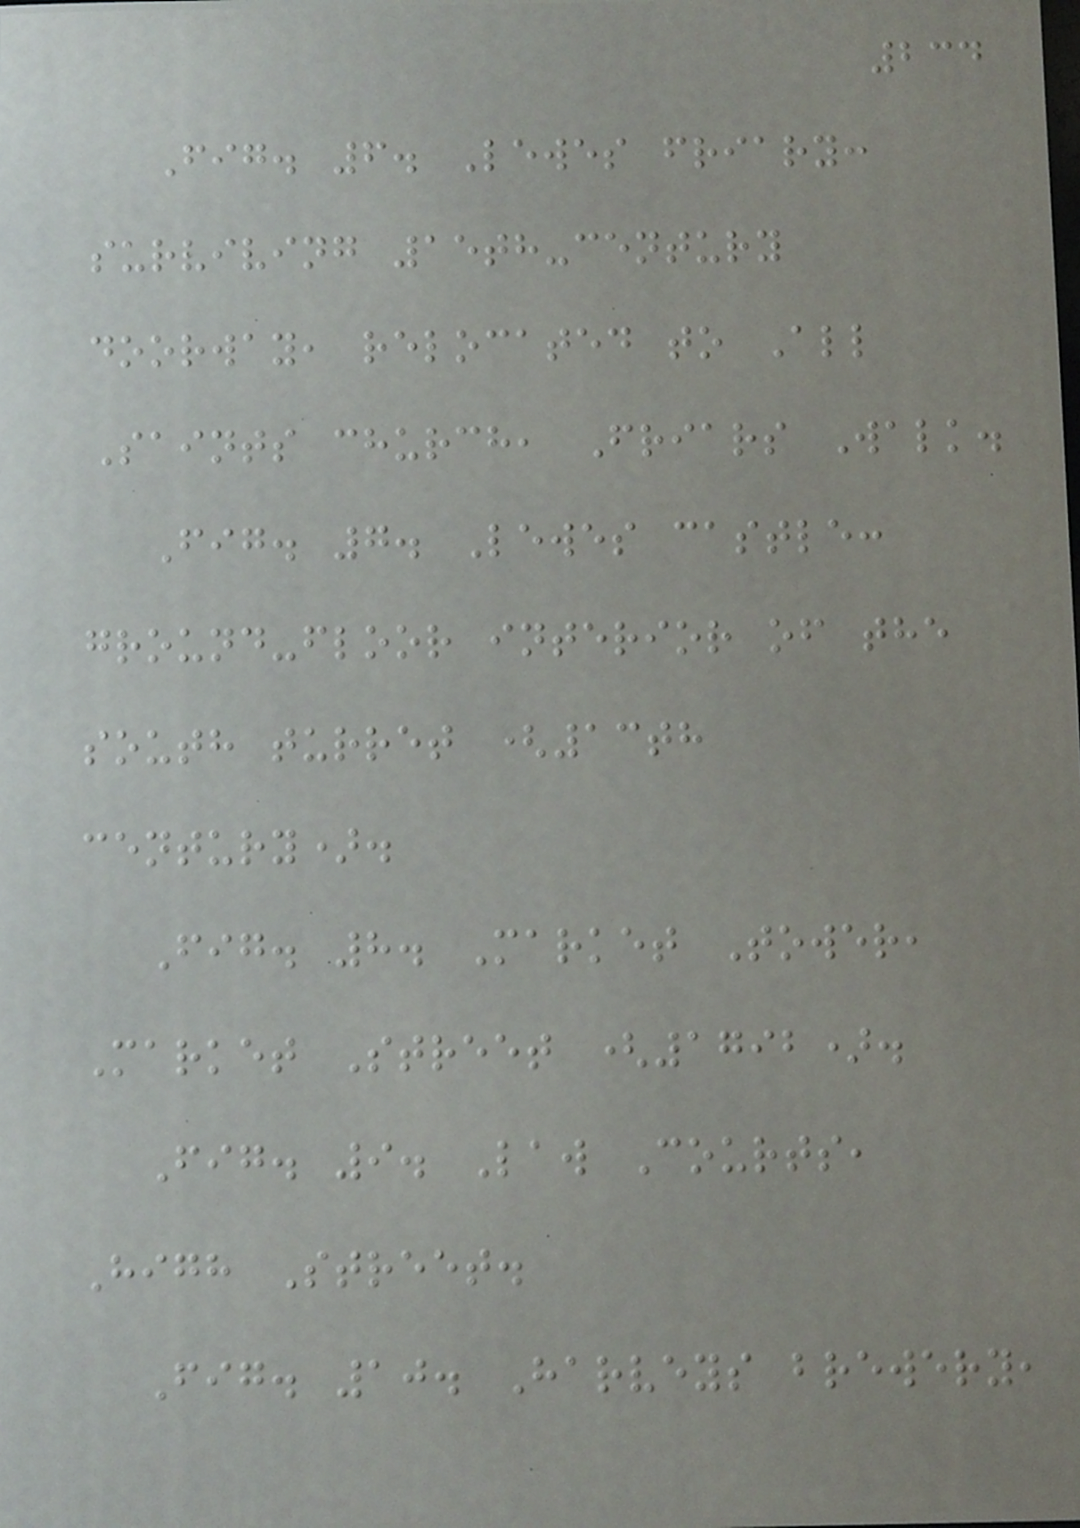234
Fig. 6. Lewes friary:
surviving 15th-century
doorway, relocated to All
Saints church, Friars Walk.
Fig. 7. Lewes castle:
ground-floor interior of the
south turret (13th
century).
Fig. 8. Market Tower,
Market Street (1792).
Fig. 9. Law Courts,
High Street.
Fig. 10. Harveys brewery,
